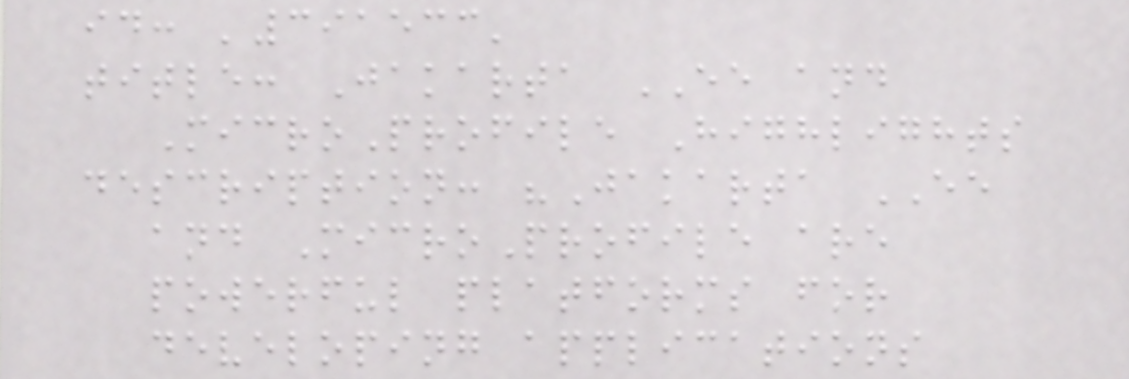id: '391533'
title: Jakarta EE and
MicroProfile Highlights
description: "Jakarta EE
and MicroProfile are
powerful platforms for
developing applications
